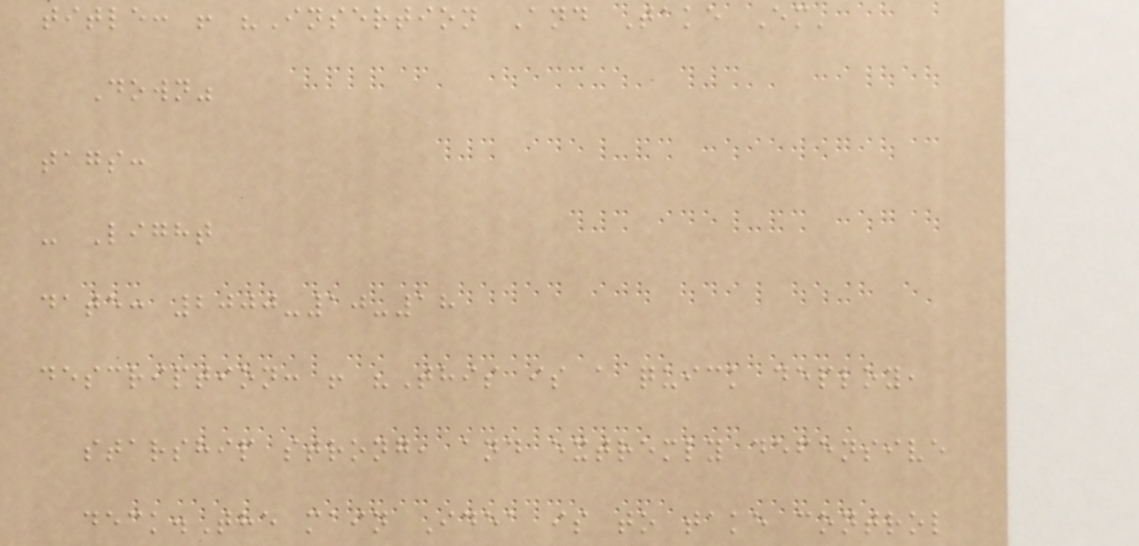title: ! "Insertion And Take Em'
Down"
tags:
- Light
date: 2000-10-18
description: ! "This is a quick deploy,
starship strong, and extremly defensive
deck.The main Idea is to take control
